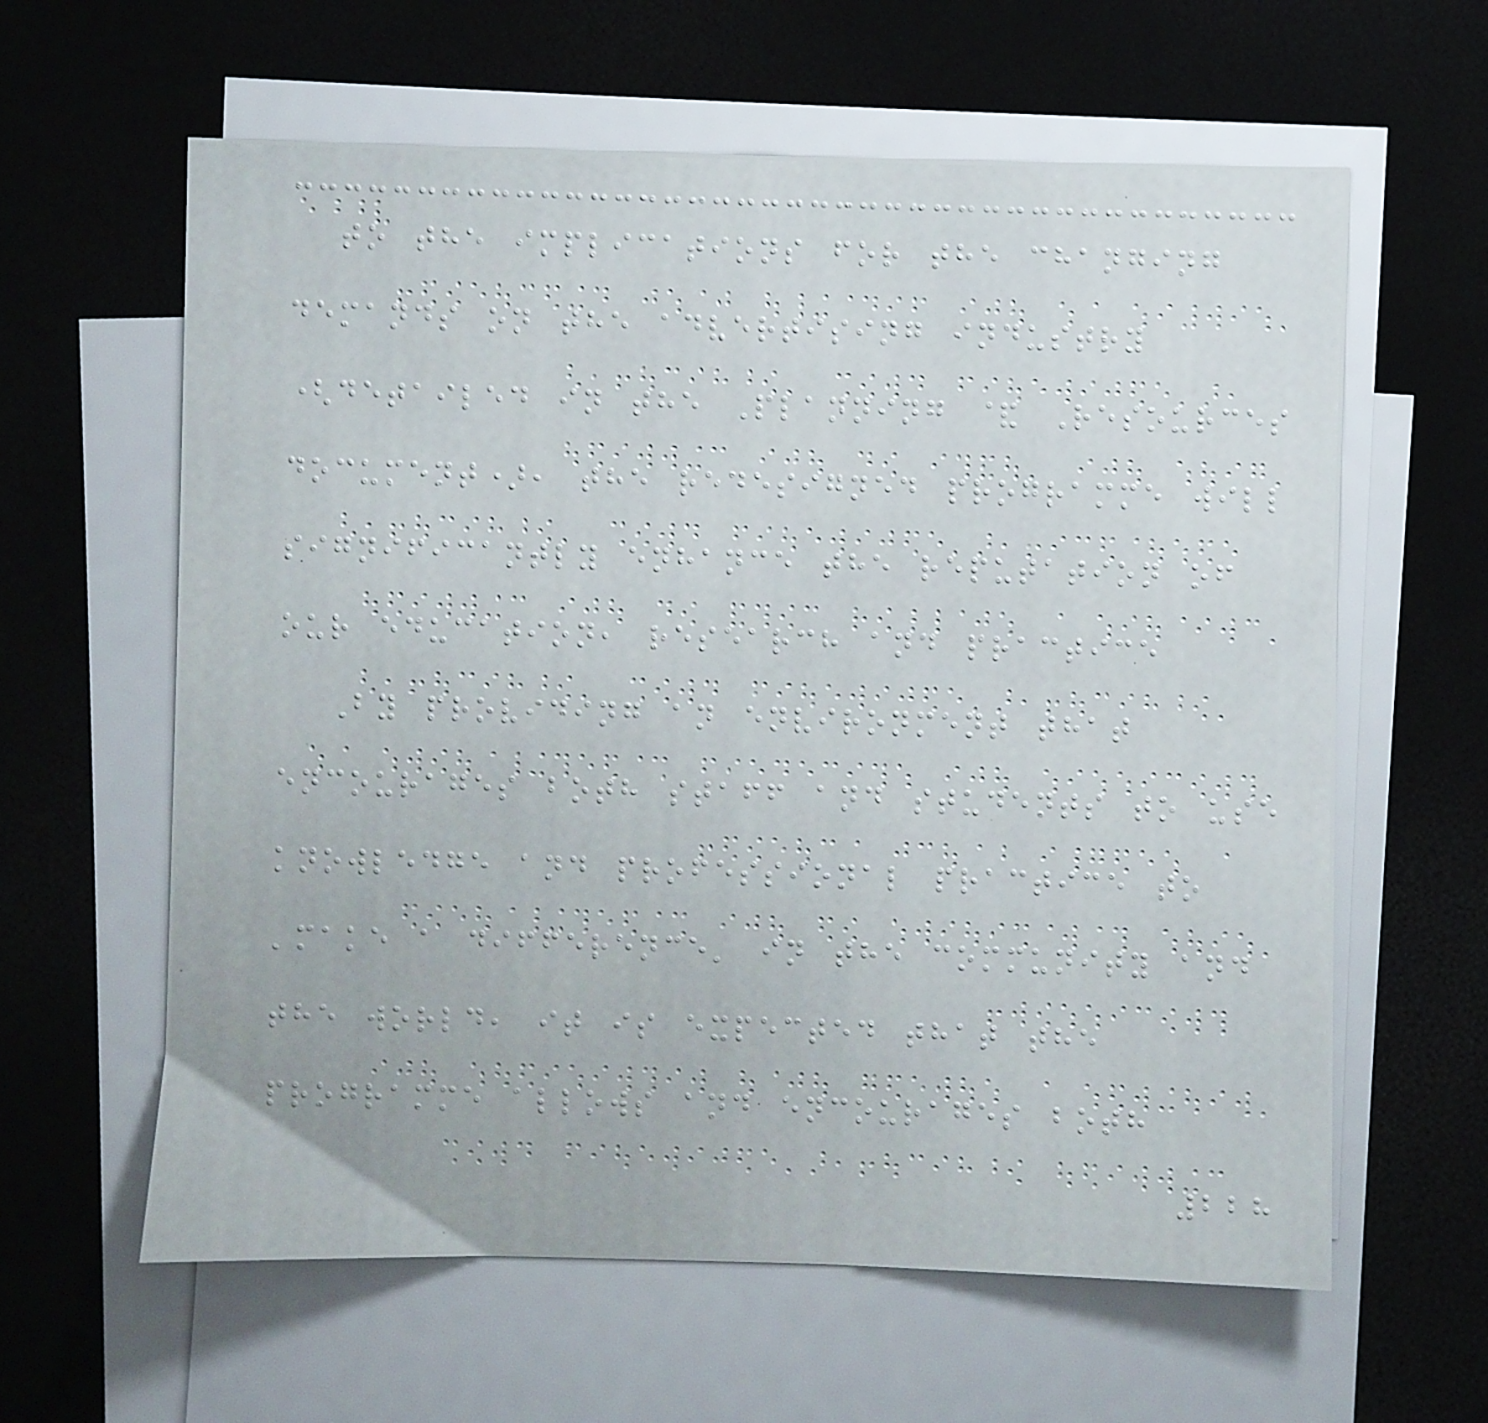to the implications for the changing
demands on the advertising industry
(detailed in the Planning & Resources
document), the redesigned programme will
significantly enhance the reputation of
our education, research and practice
By providing an environment that
encourages both staff and students to use
knowledge and professional practice to
'make a difference' in the community and
the world, it is expected that the
programme allows and encourages both
228
